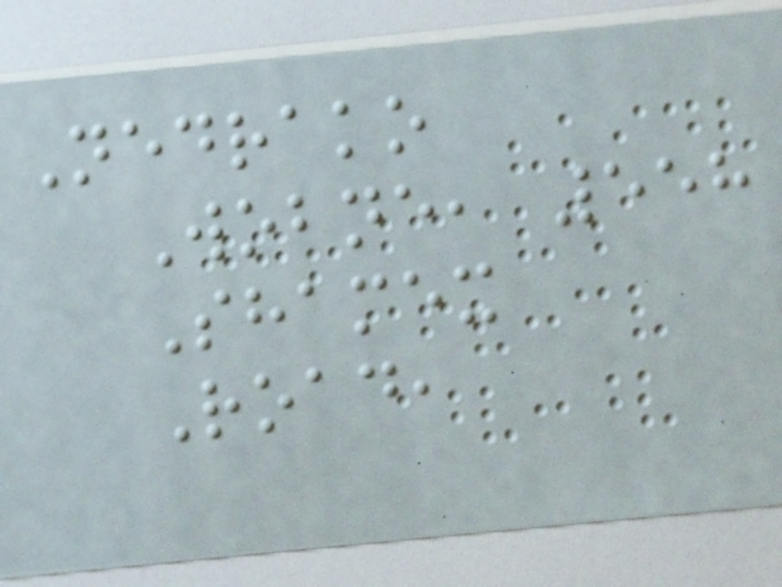Nedrako
Wobne, 558
Shamex
Road,
